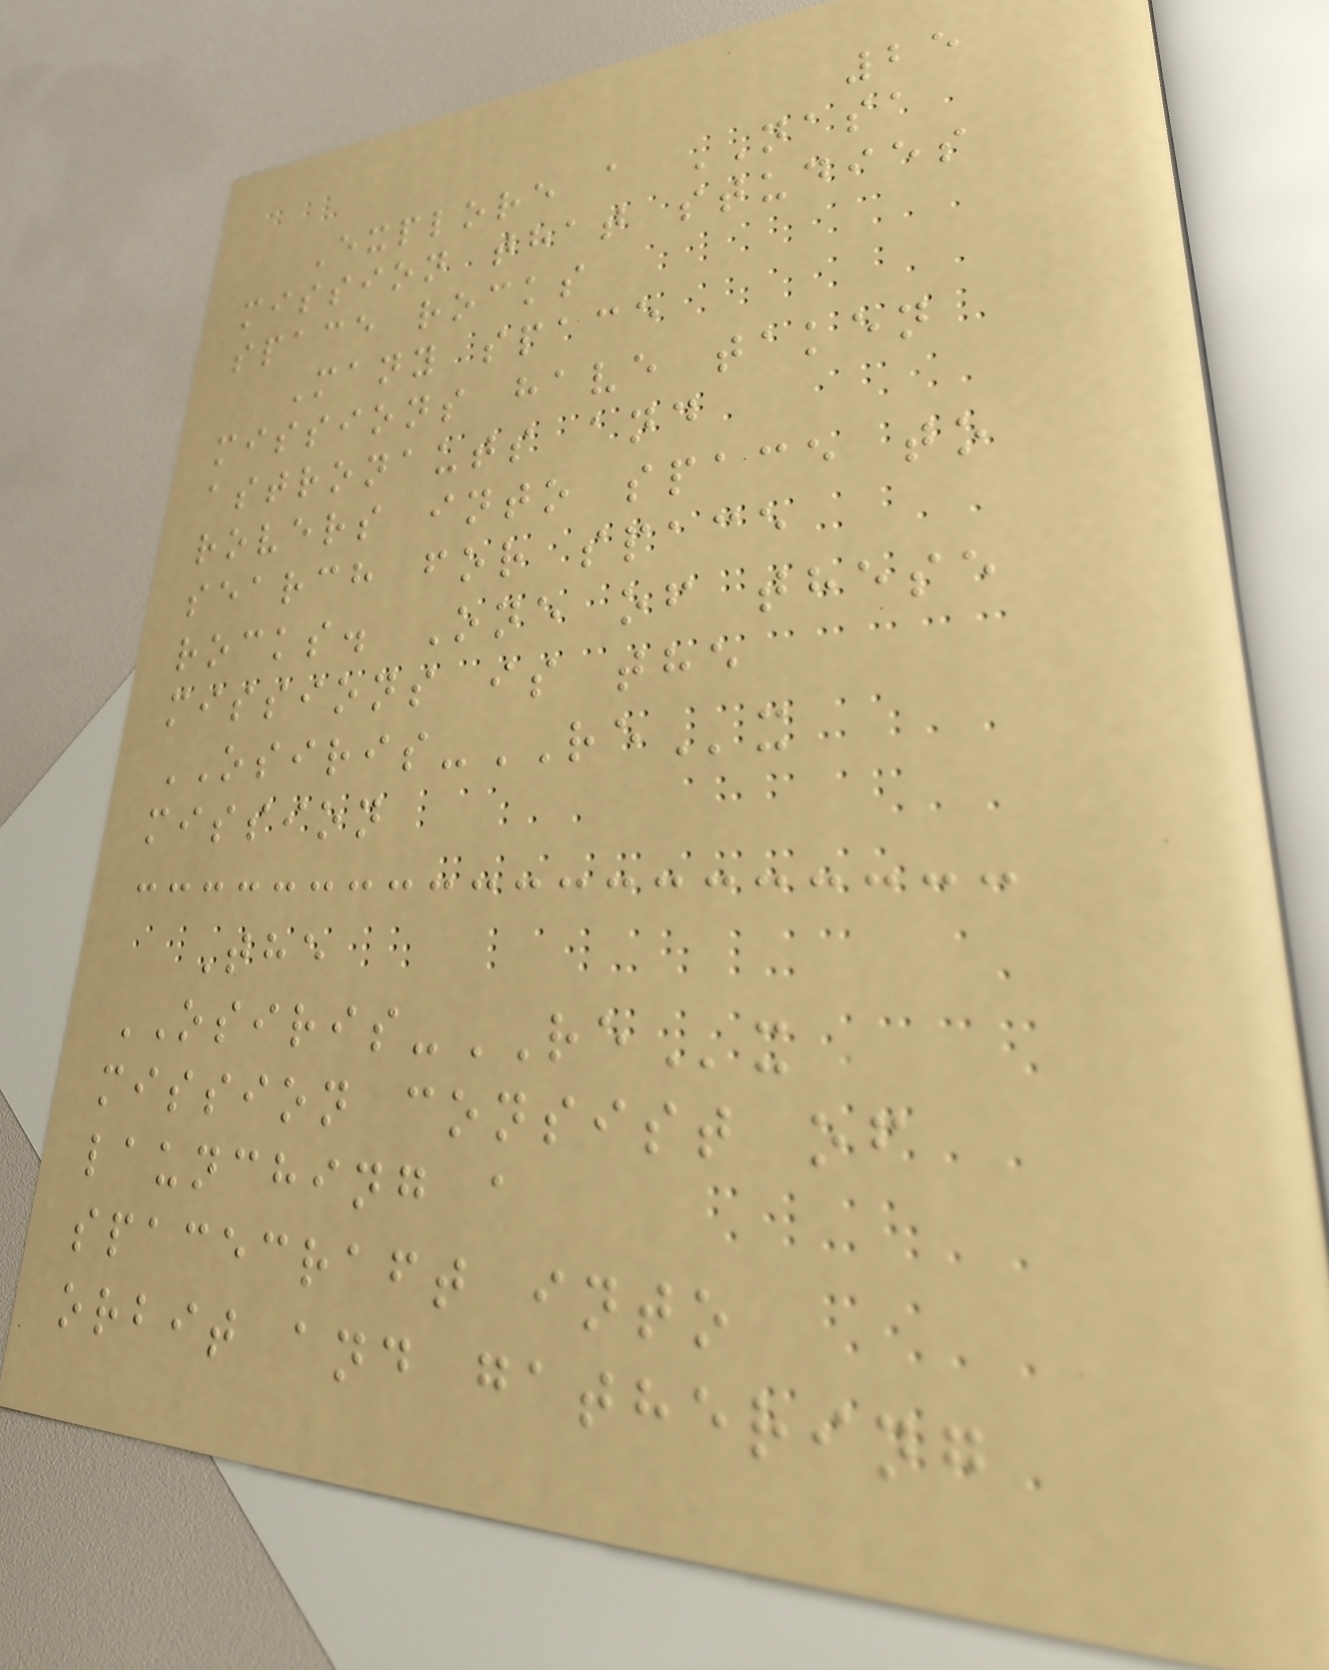25
Explore a NASA
mission that studies
space rocks
Many space
missions have taken
astronauts and
rovers into space to
search for space
rocks. One of these
missions is the
OSIRIS-REx
mission
The
OSIRIS-REx
mission consist of
launching a
spacecraft into
orbit and gathering
